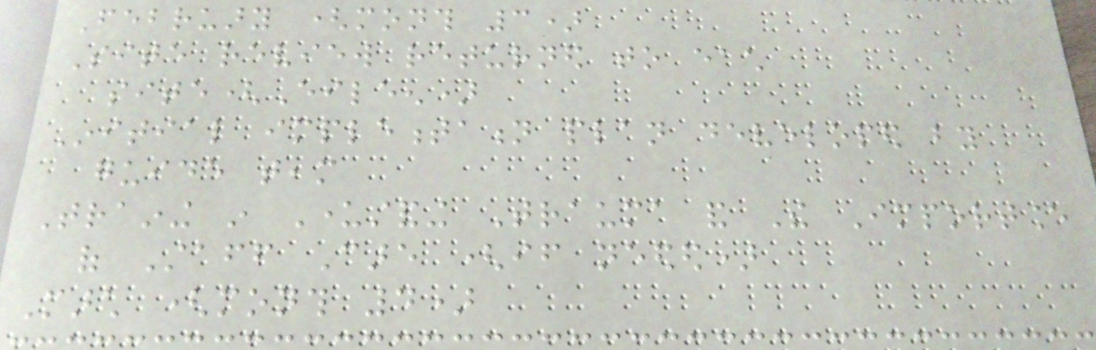February (month 3)
Site review returned to each
site(Eileen)
Initial implementation plan developed by
guide team
Training in Understanding Trauma and The Importance
of Staff Care (if needed)
March (month 4)
